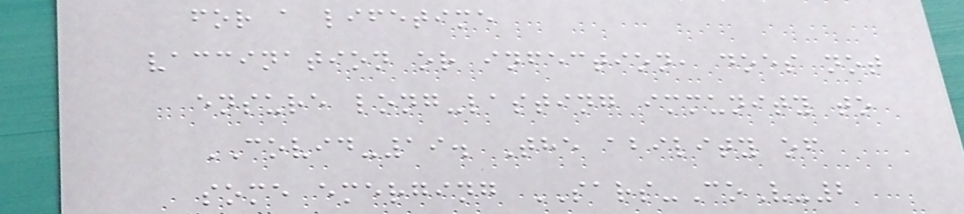for a lifetime
vaccination or infection, does not
ensure long-lasting immunity to
COVID-19. The ability of
some emerging SARS-CoV-2
